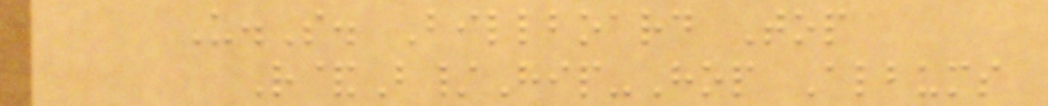U.S. Billboard Top
R&B/Hip-Hop Albums
